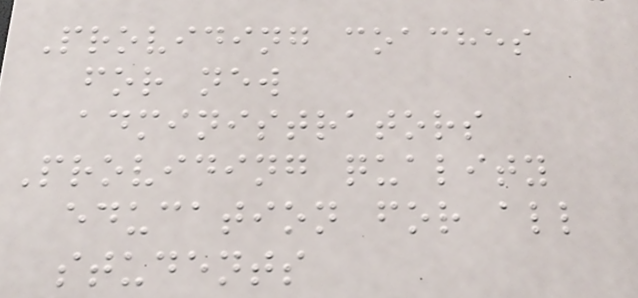Providing coaches
for new
administrators
Providing quality
education for all
students
